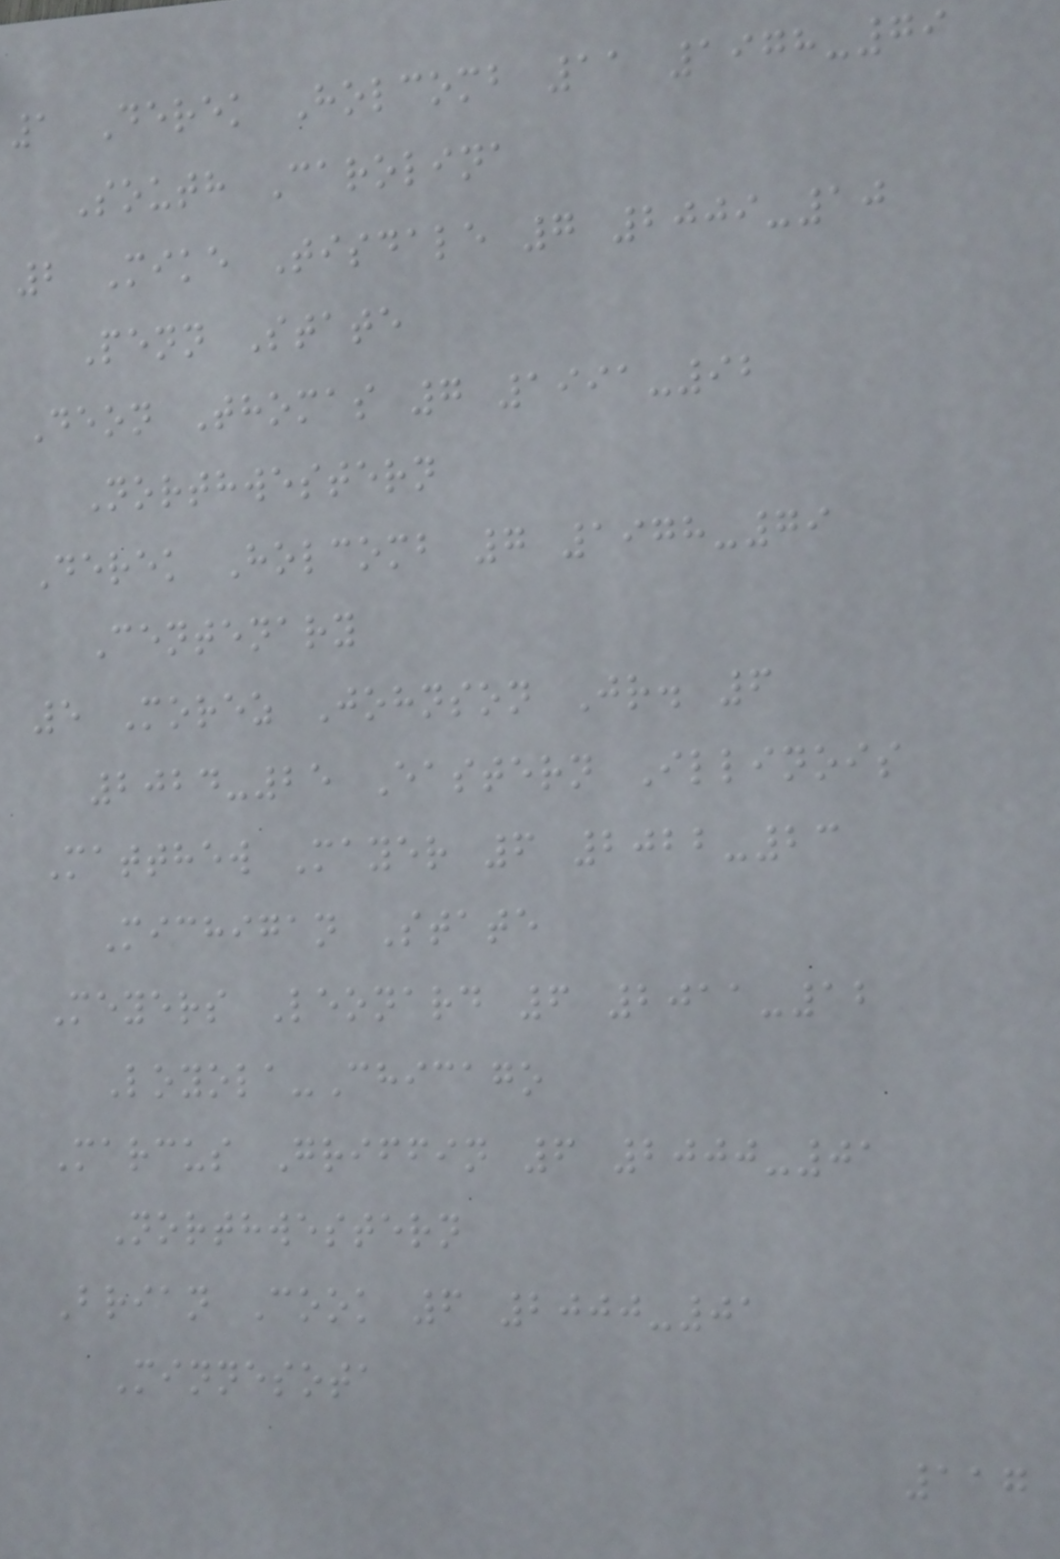1 Derek Holcomb 11 1978-79
South Carolina
2 Mike Tisdale 7 2009-10
Penn State
Deon Thomas 7 1991-92
Northwestern
Derek Holcomb 7 1978-79
Centenary
5 Morez Johnson Jr. 6
2024-25 Eastern Illinois
Matthew Mayer 6 2022-23
Michigan State
Meyers Leonard 6 2011-12
Loyola-Chicago
Marcus Griffin 6 2000-01
Northwestern
Brian Cook 6 2000-01
Minnesota
117
